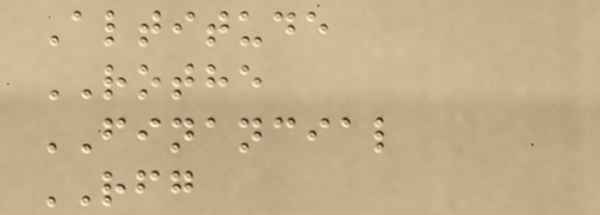Altitude
ROTHE
FINANCIAL
RFG
